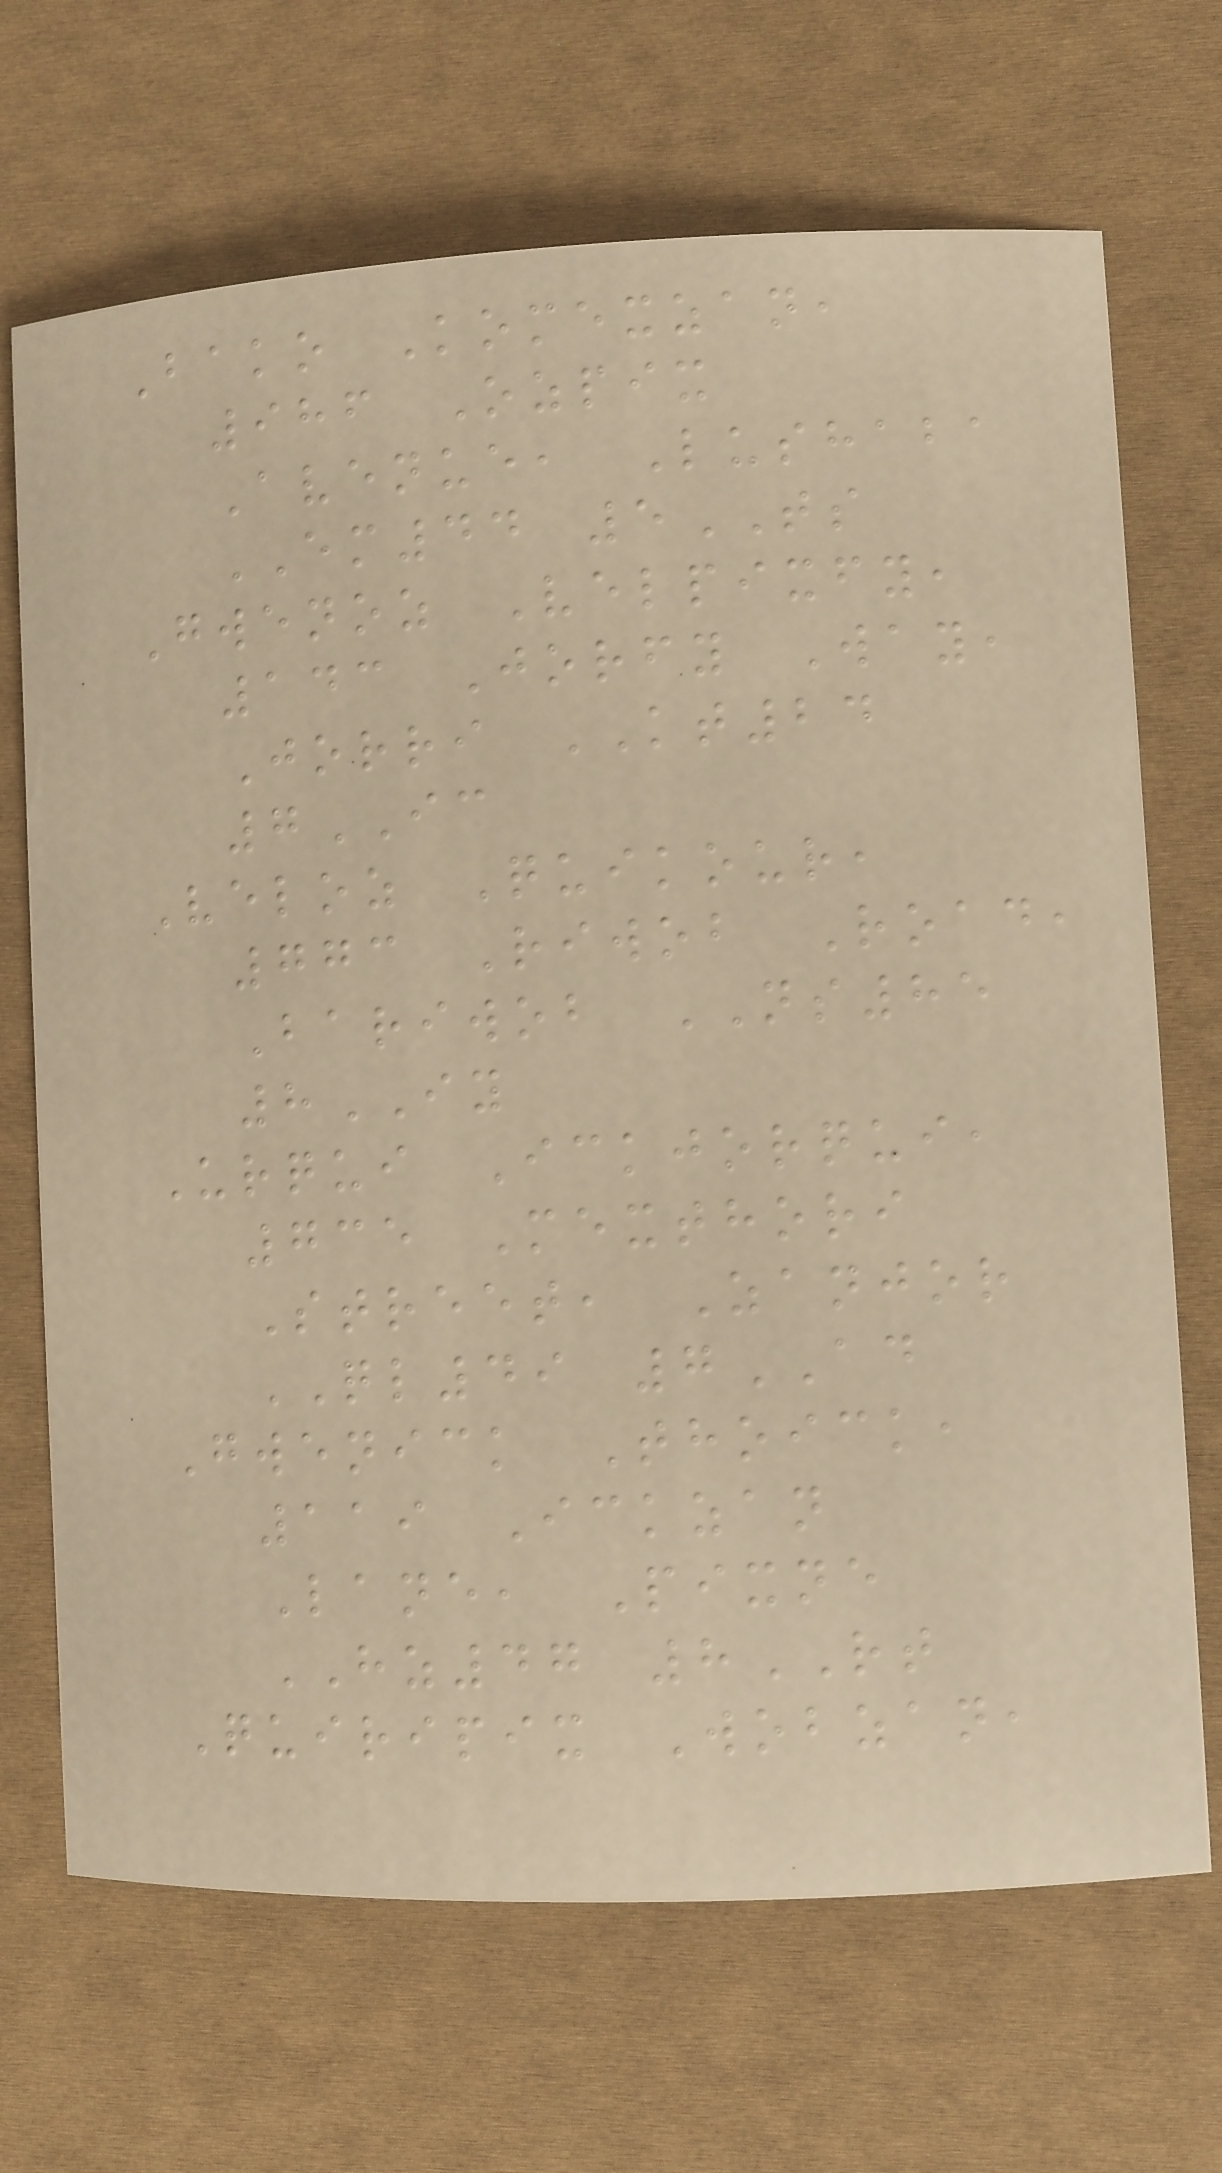Bako Komexzan,
986 Ozpix
Avenue, Lushaba
EM44 5TS
Gwenoz Velpixfy,
143 Jorfy Way,
Jorri KT24
7IC
Veloz Quikour,
773 Riwob Road,
Bariwob NS85
8IY
Urqui Ickjorqui,
735 Mexthori
Street, Zanjor
QL49 7AD
Gwenick Thoick,
119 Ickzan
Lane, Pixne
HZ47 8RT
Quiripix Wobzan,
